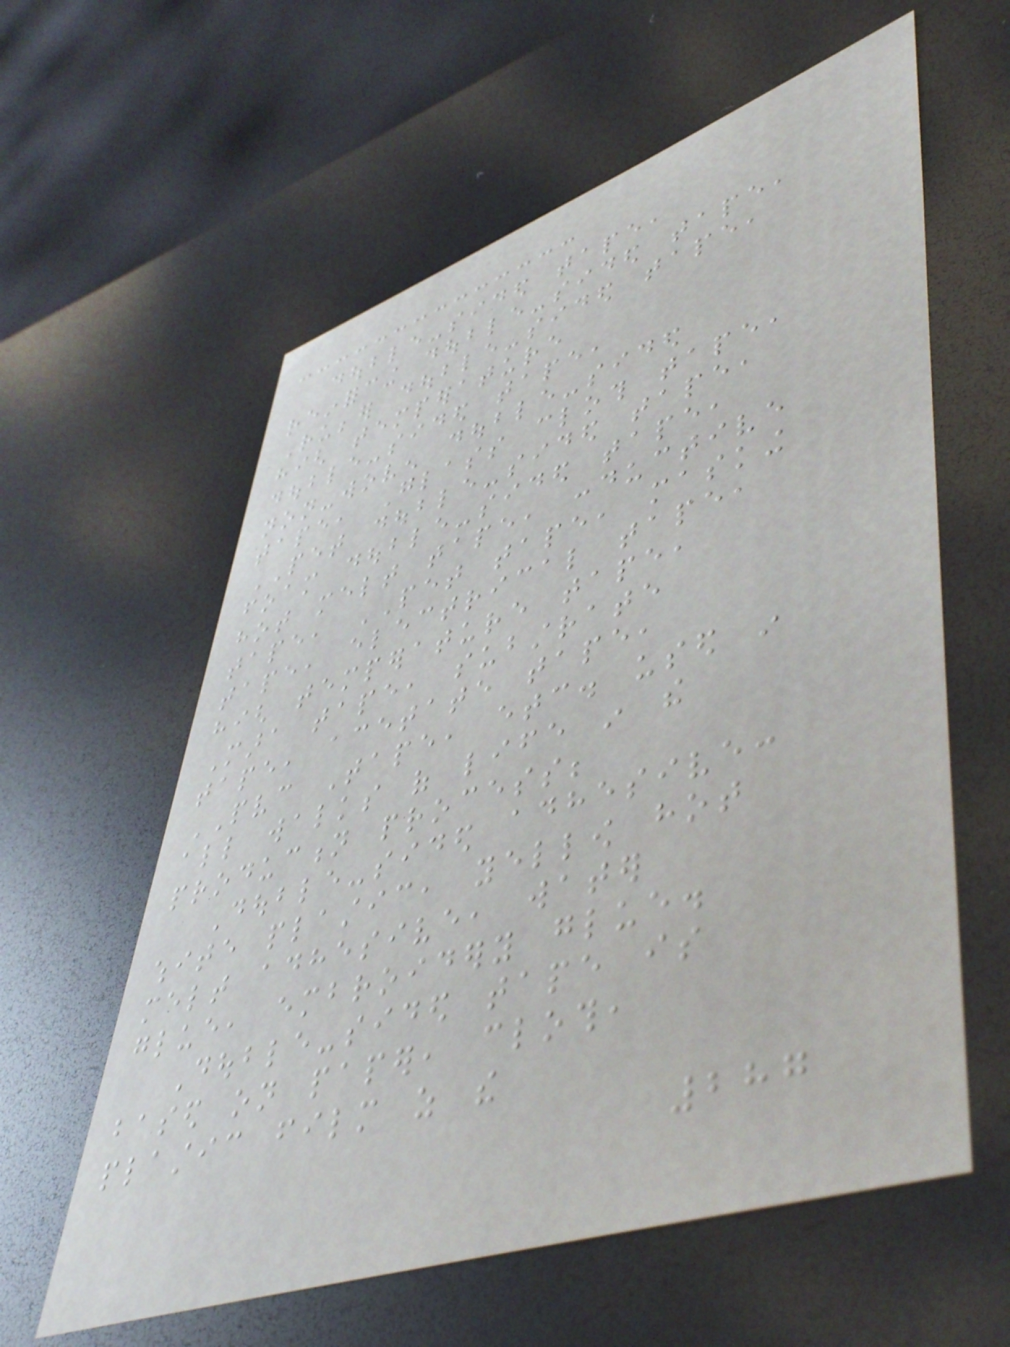double-sided tape,
reinforcing double-sided tape,
Rubber double-sided tape,
high temperature
double-sided tape,
non-woven double-sided
tape, Glass cloth tape,
PET double-sided tape,
foam double-sided tape,
hot melt tape, conductive
tape, PET tape, masking
tape, electrical tape,
high temperature tape,
Mara tape, substrate
tape, acetate tape,
PVC Tape, etc. used in
all walks of life in the
production process;
Double-sided adhesive:
white plastic, yellow hot
melt adhesive, water
glue, embroidery glue.
Double-sided tape is
based on paper, cloth,
plastic film as the
287
